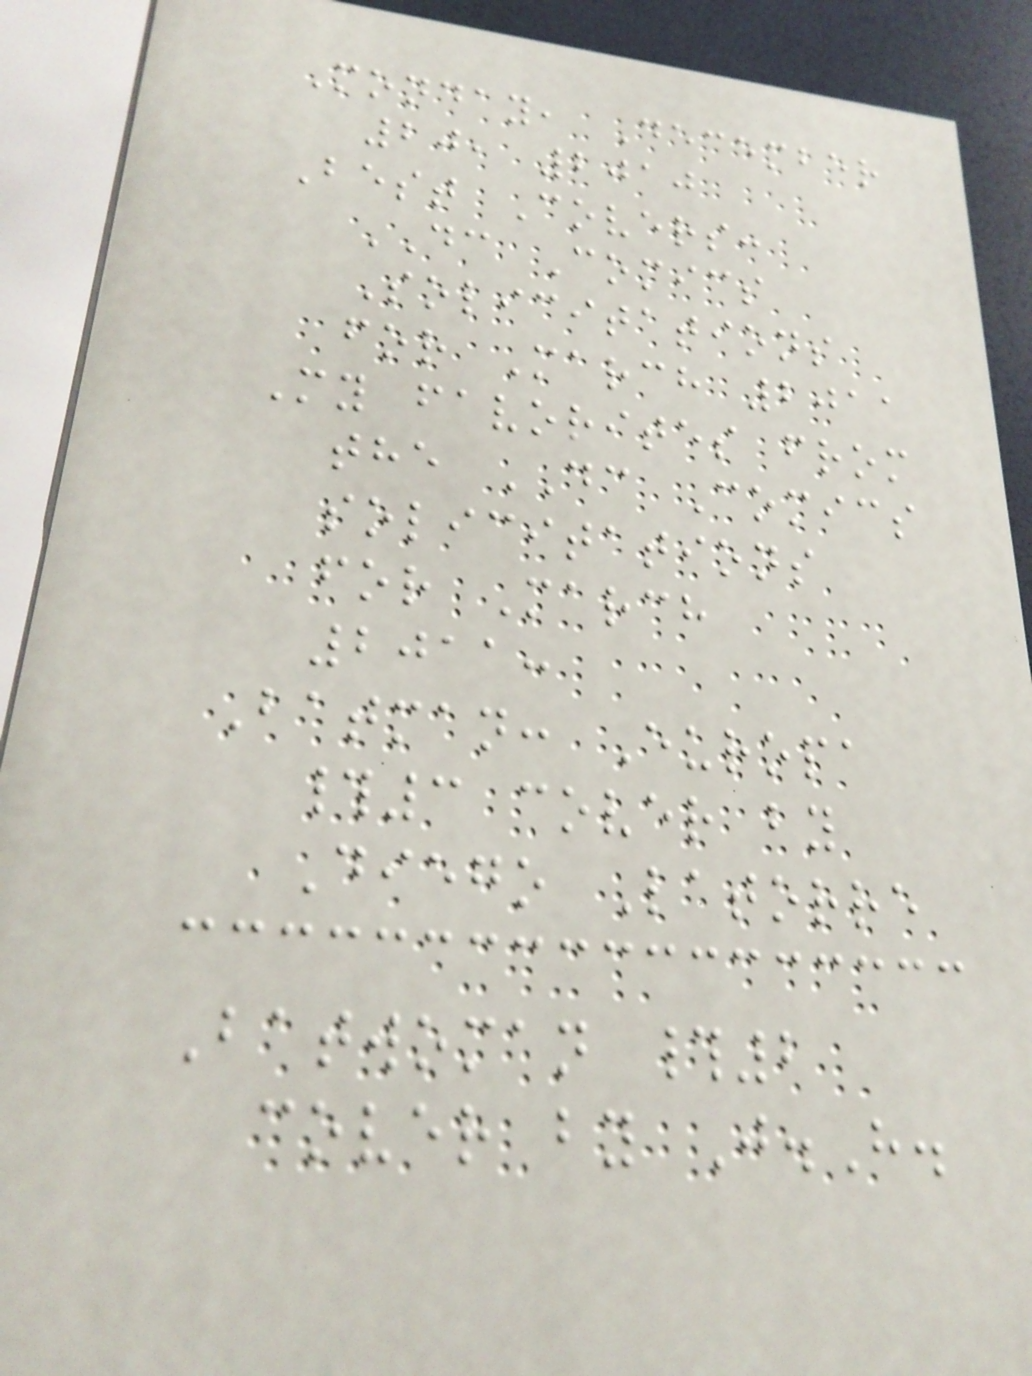Monday, December
20, 2010
Best Covers:
DC Comics
Solicitations
for March 2011
My favorites from
the DC Comics
solicitations
for March
2011:
Batman: Europa
#3 cover by
Diego Latorre
Batwoman #2
cover by J.H.
